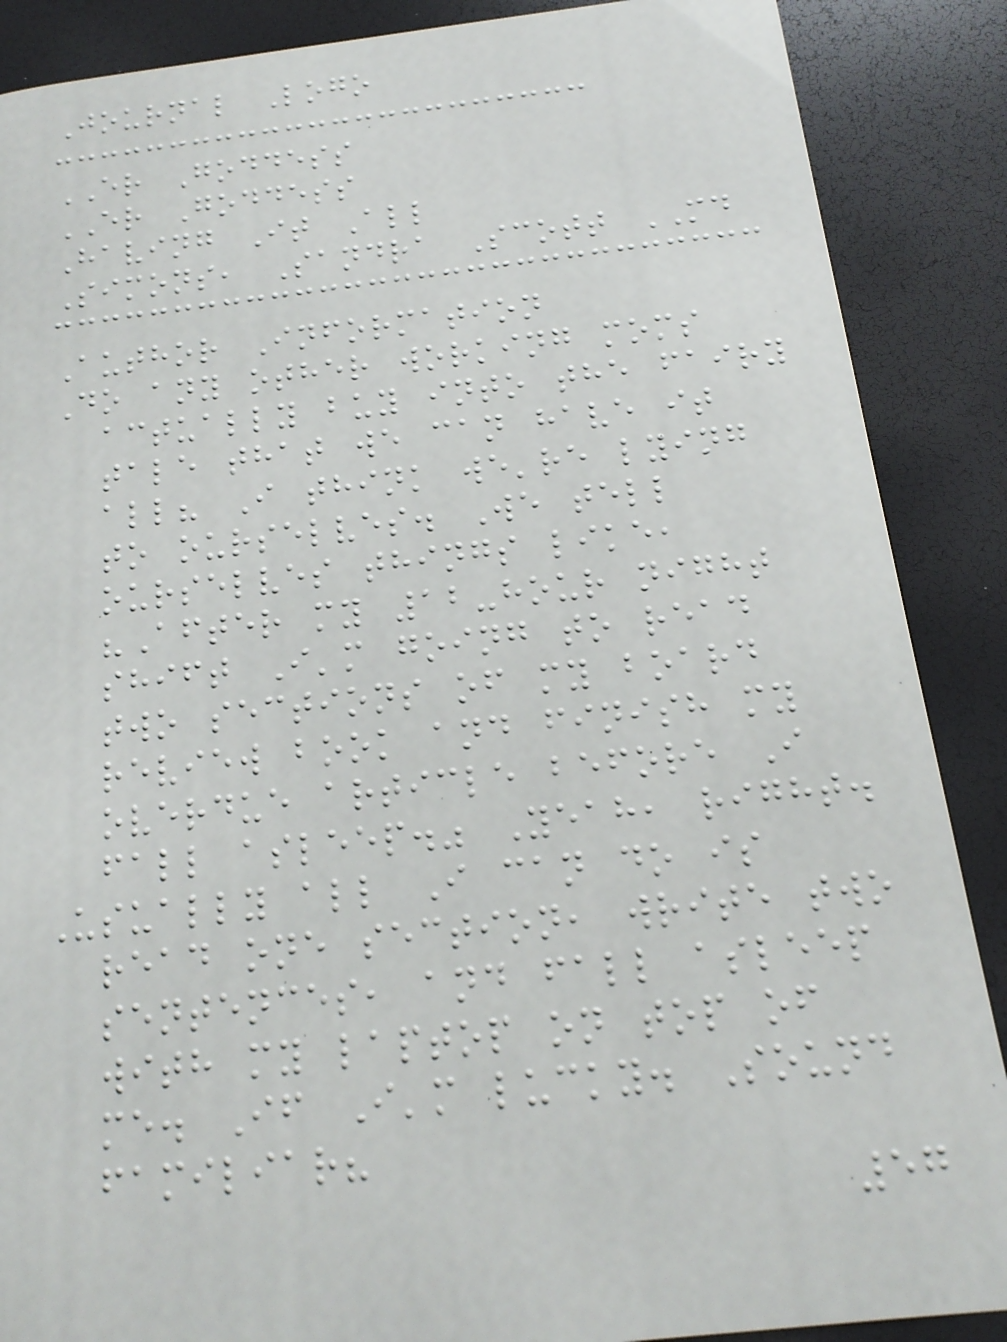Journal Logo
ER Goddess
ER Goddess
Having It All
Simons, Sandra Scott MD
Author Information
Do any other working moms
actually buy into the fairy
tale that we can have it
all? I think we're lying
to ourselves. We tell
ourselves things like,
"After my 12-hour night
shift I'm going to read
two sections of my board
review book and finish my
overdue article before I
fall asleep." Yeah, right.
Usually all I can do is
read one section, write two
sentences, and fall asleep
with my laptop on top of
me. If I'm lucky. Sound
familiar?
57
